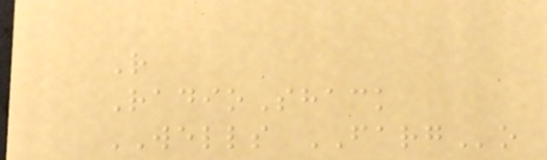R
RadioShack
WELLS FARGo
